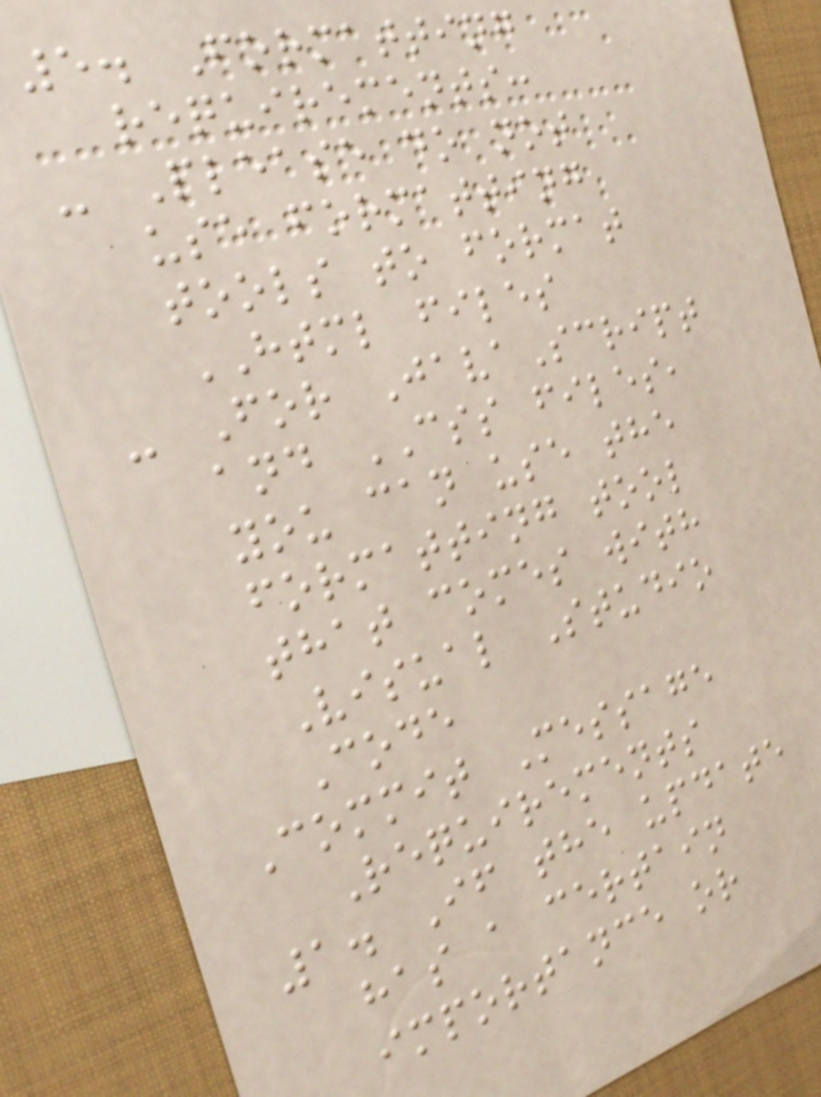5. Formatting
requirements:
- Please do not
use formatting
tools to format
HTML files
- For JavaScript
and CSS files,
you can use the
formatting tool
that comes with
Visual Studio
Code
Commit Message
Requirements
1. If the update
has a certain
importance or
